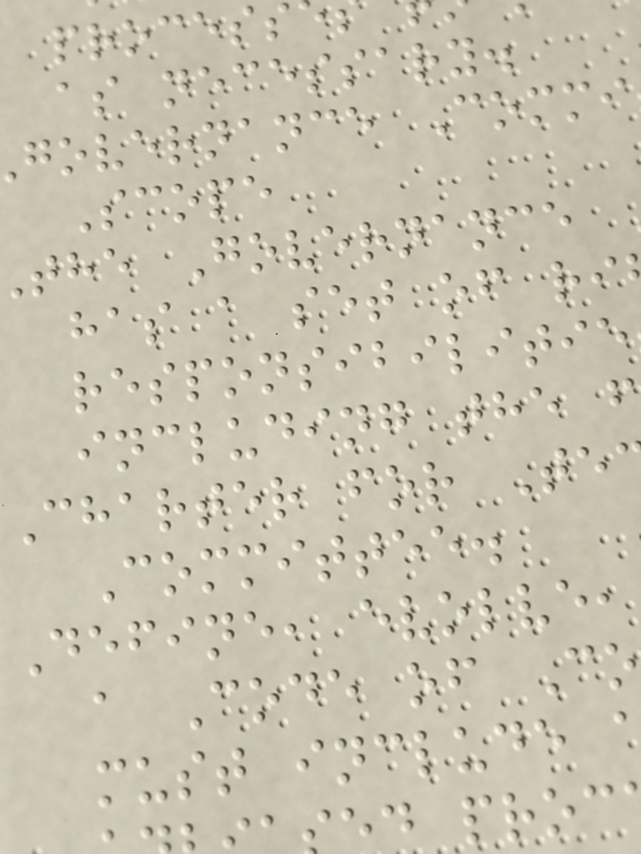process
as necessary.
governance Commi
Scope
the Governance
has a set of ri
responsibilitie
including the f
Charter for Te
Committee.
Define, evolve,
a Code of Co
must include
d proc
